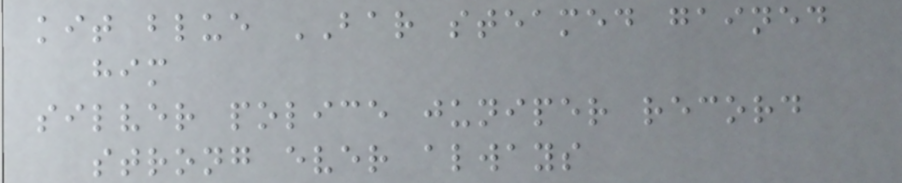kit blue BAR steamed gained
him
silver police juniper record
strong ever always
